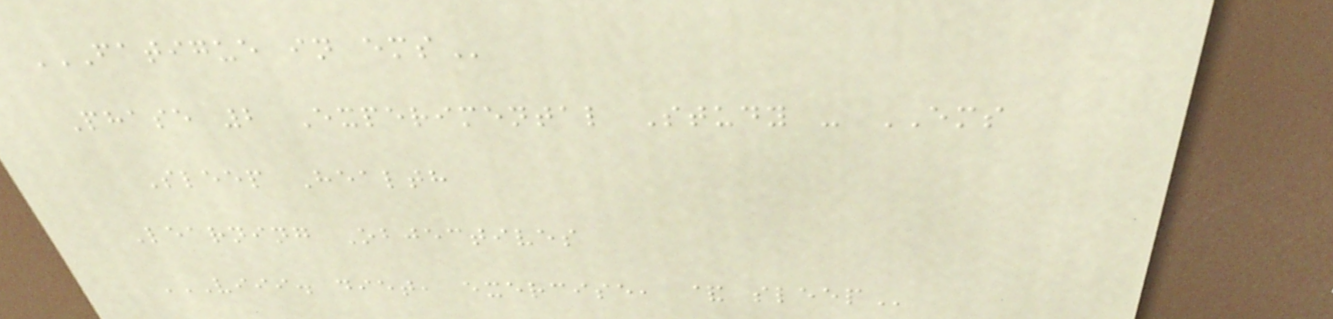FATIGUE IN EMS
Phase 2 Experimental Study - EMS
Sleep Health
Learning Objectives
VIII. DIET, EXERCISE, & SLEEP
